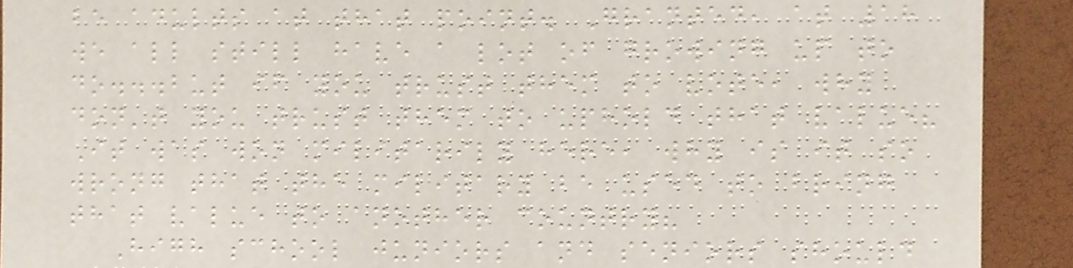be adults at that point. Granted, at 18
we all still have a lot of growing up to
do...but if you trust them to vote, why
don't you trust them to uphold that value?
It was won militarily here, why is it so
wrong that the military be used to bring
that value to another country?
High school juniors and seniors should
